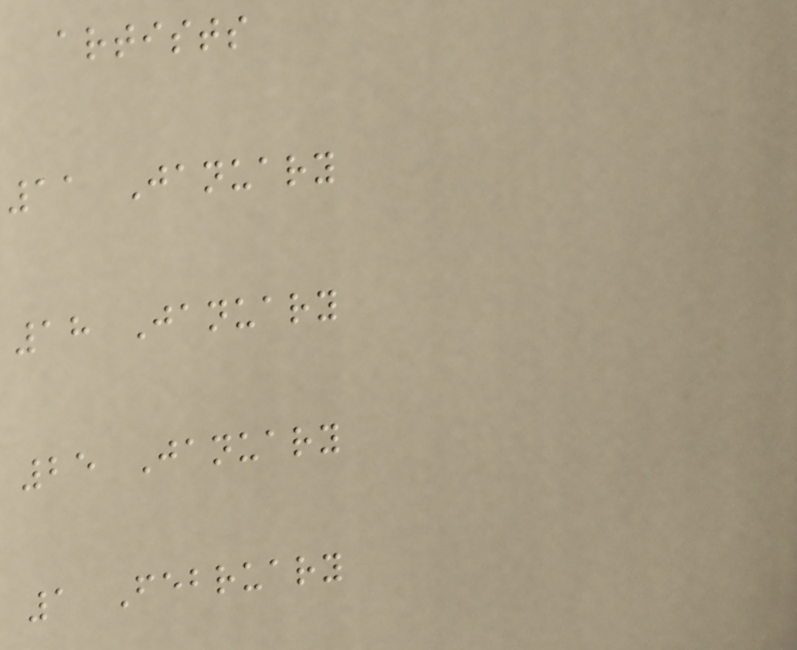artists
11 January
18 January
25 January
1 February
